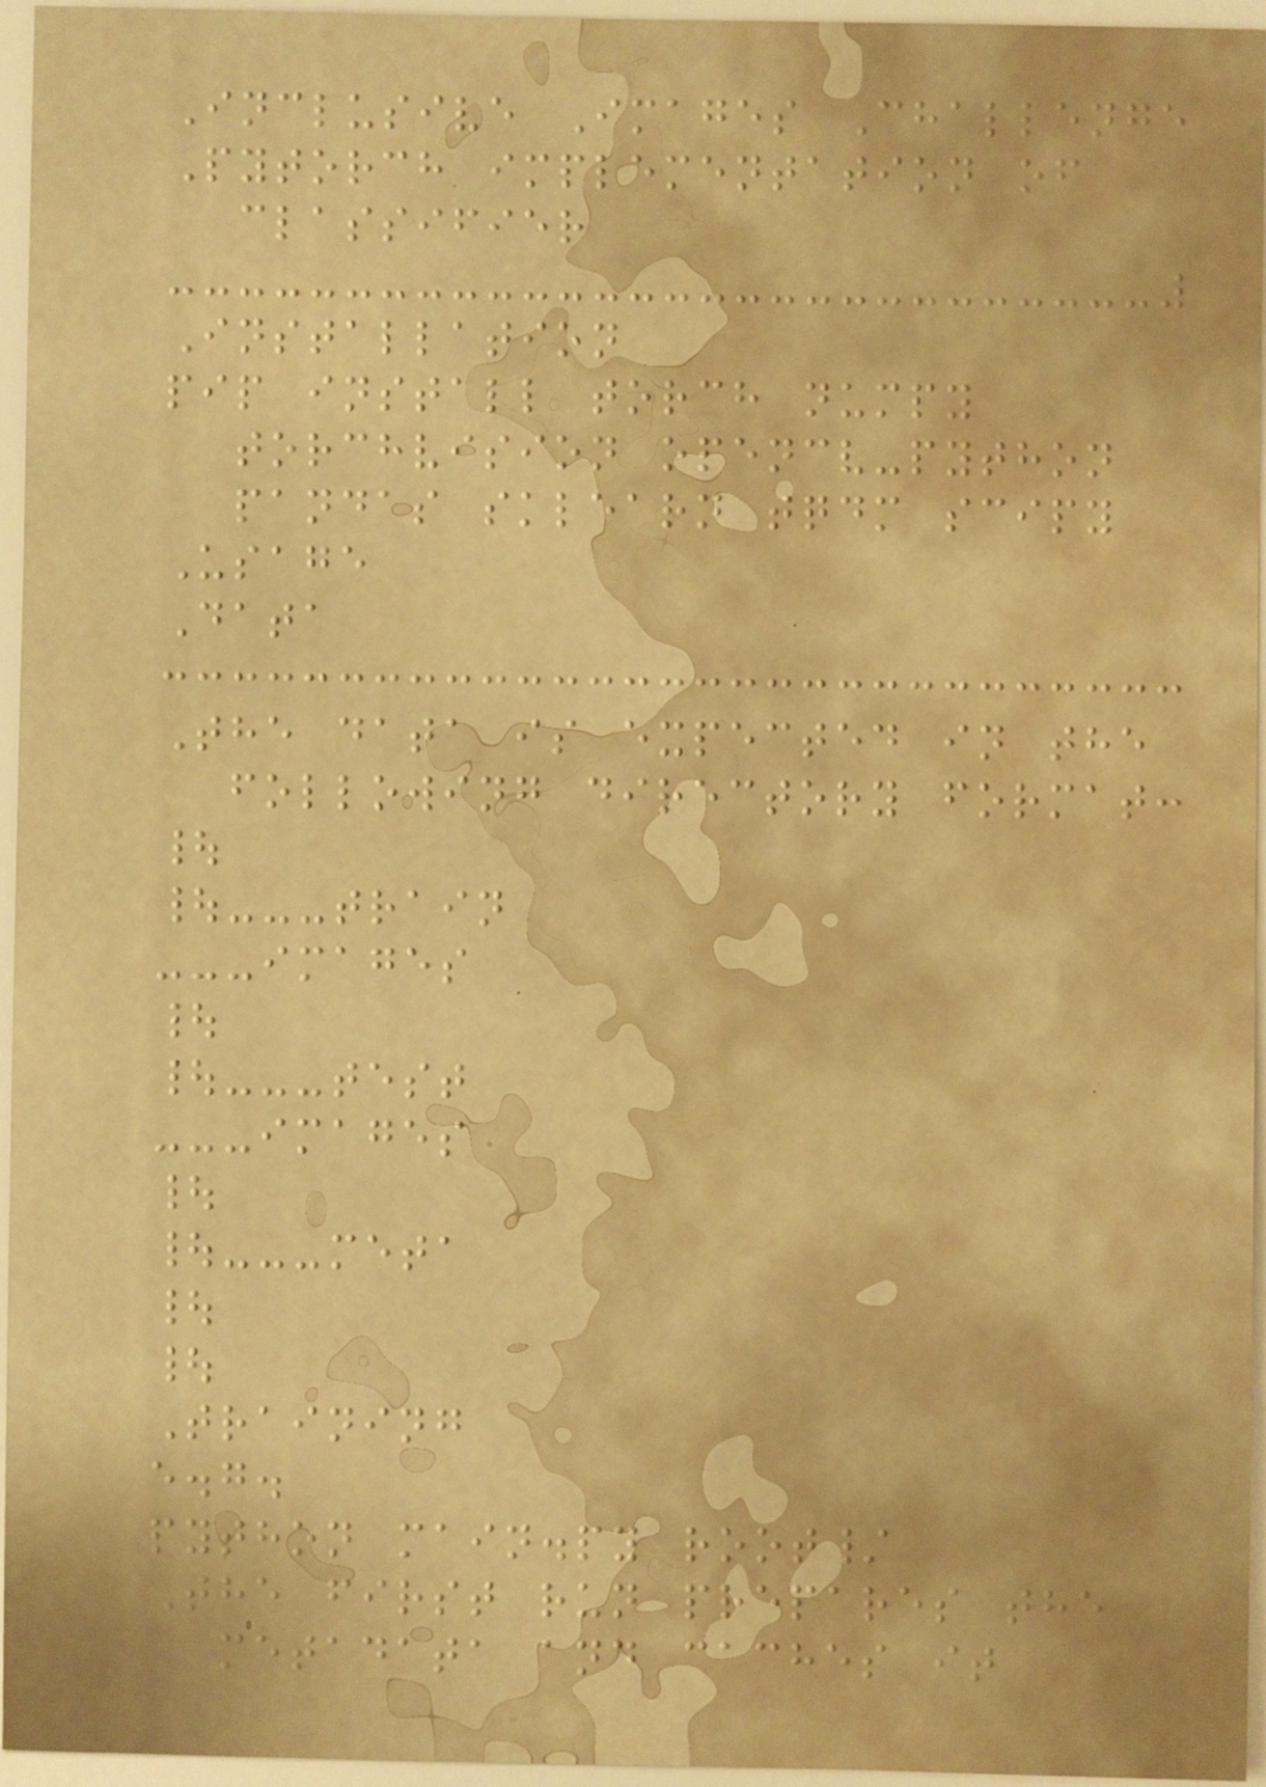Inclusive Images Challenge
Pytorch implementation of
classifier
Installation
pip install torch numpy
torchvision opencv-python
pandas sklearn tqdm scipy
Usage
Data
The data is expected in the
following directory format:
|
|---train
---images
|
|---test
---images
|
|---meta
|
|
Training
e.g.
python main.py root/
The first run prepares the
metadata and caches it
